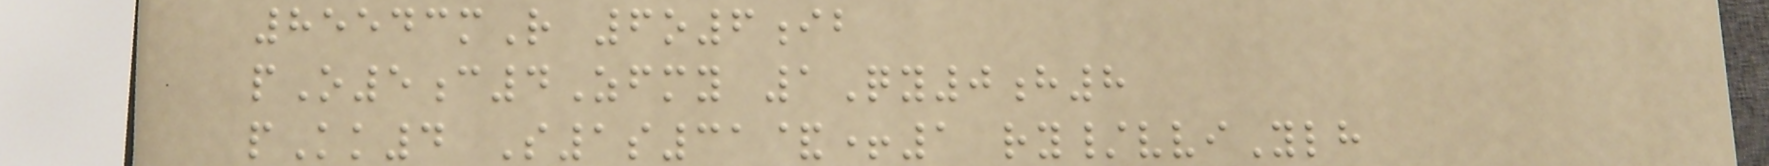85543mR 6o6ib
pO5c4Zfmy 1Qy0h8
pKk4 S1s31&+1 ry/vviYlh
